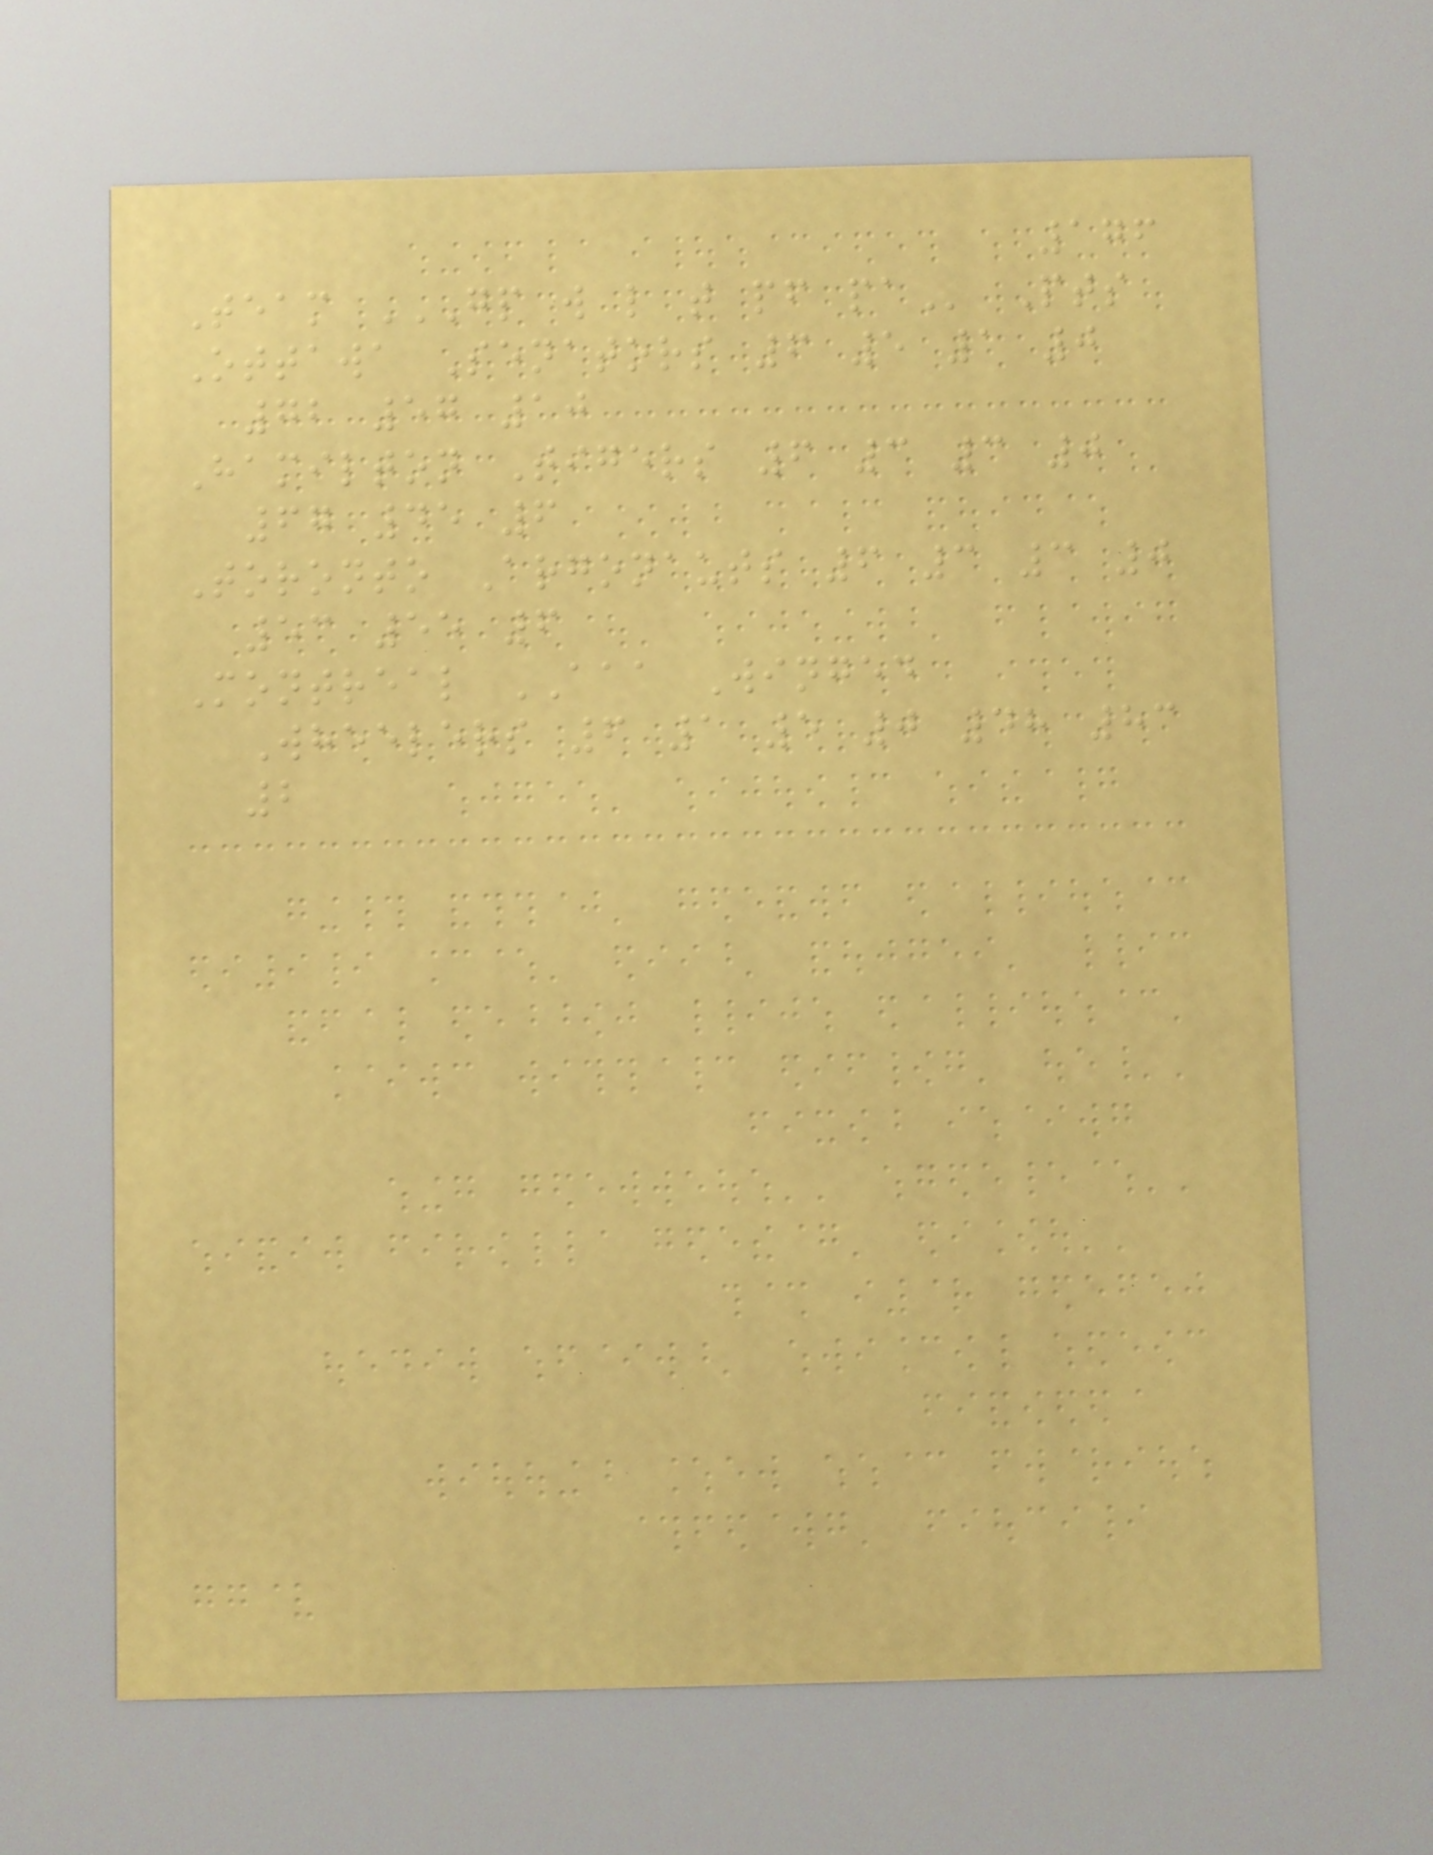176
Team GP W L T PF PA Pts
Ottawa Senators 6 5 1 0
72 57 10
Hamilton Tigers 6 3 3 0
67 45 6
Toronto Argonauts 6 3 3 0
53 55 6
Montreal AAA Winged
Wheelers 6 1 5 0 48 83
2
